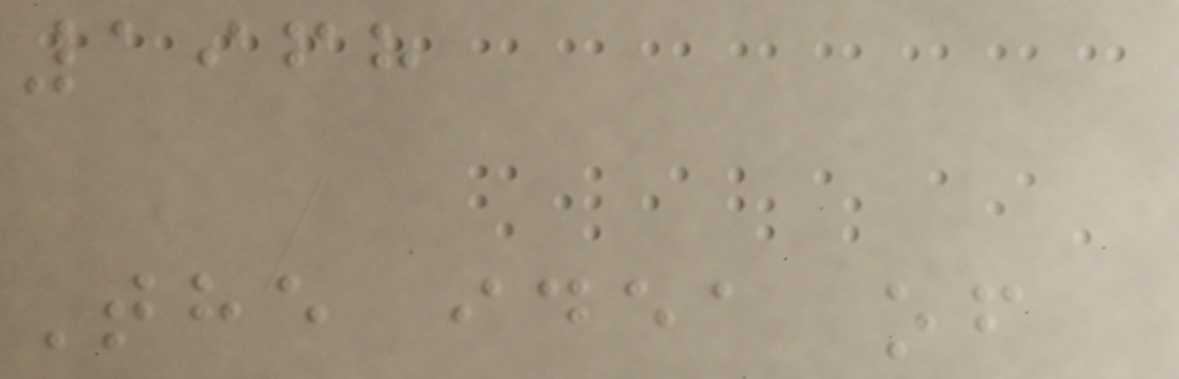1968
The idea of
